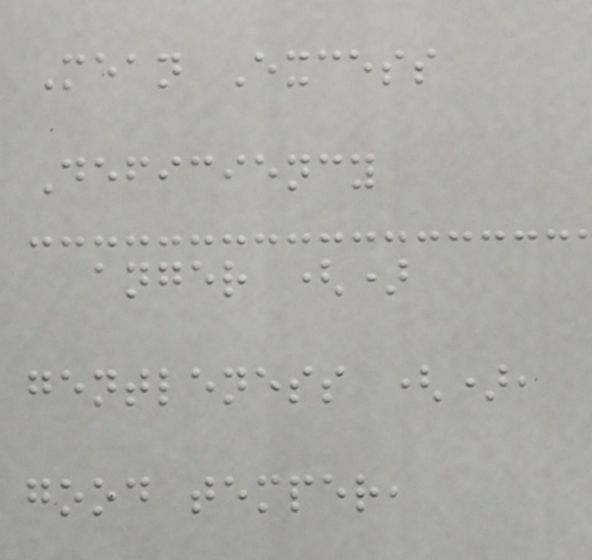Mean Excess
Deficiency
anger ()
gentleness (),
good temper,
